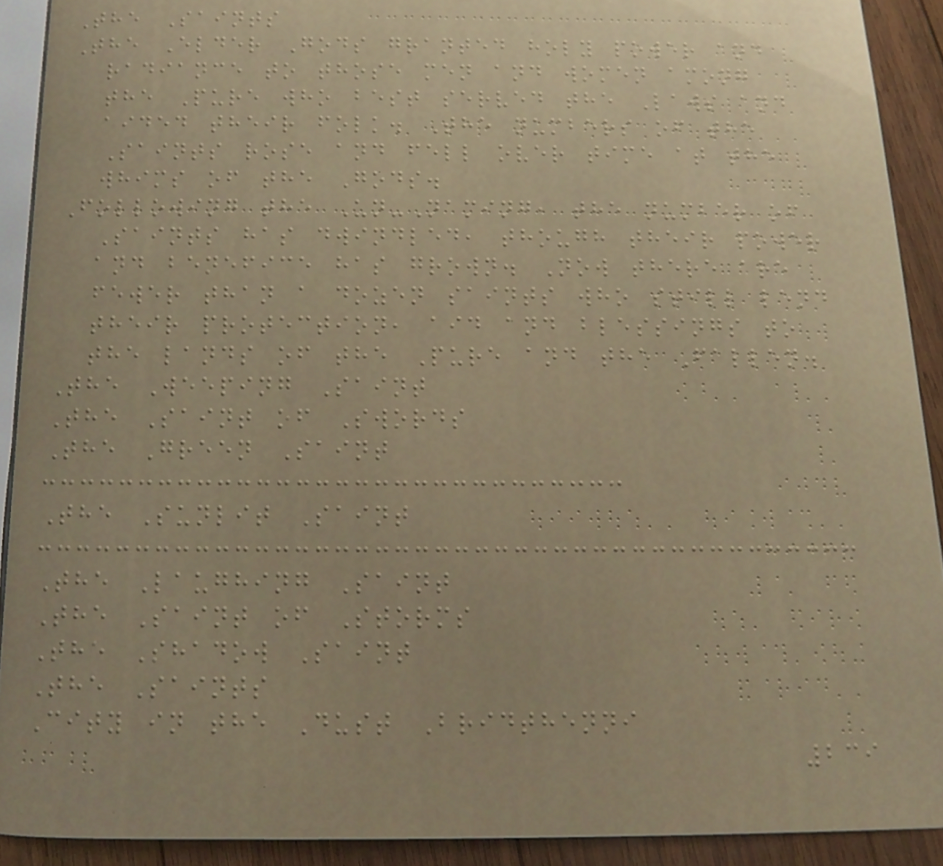The Saints
The Elder Gods granted holy power and
radiance to those men and women among
the Pure who best served the Laws and
aided their folk. The numbers of the
Saints rose and fell over time at the
whims of the Gods.
Following the Un-Naming, the number of
Saints has dwindled, though their power
and benefice has grown. Now there are
fewer than a dozen saints who still lend
their protection, aid and blessings to
the lands of the Pure and the Fallen.
The Weeping Saint
The Saint of Swords
The Green Saint
The Sunlit Saint
The Laughing Saint
The Saint of Storms
The Shadow Saint
The Saints
City in the Dust Bridthenni
239
